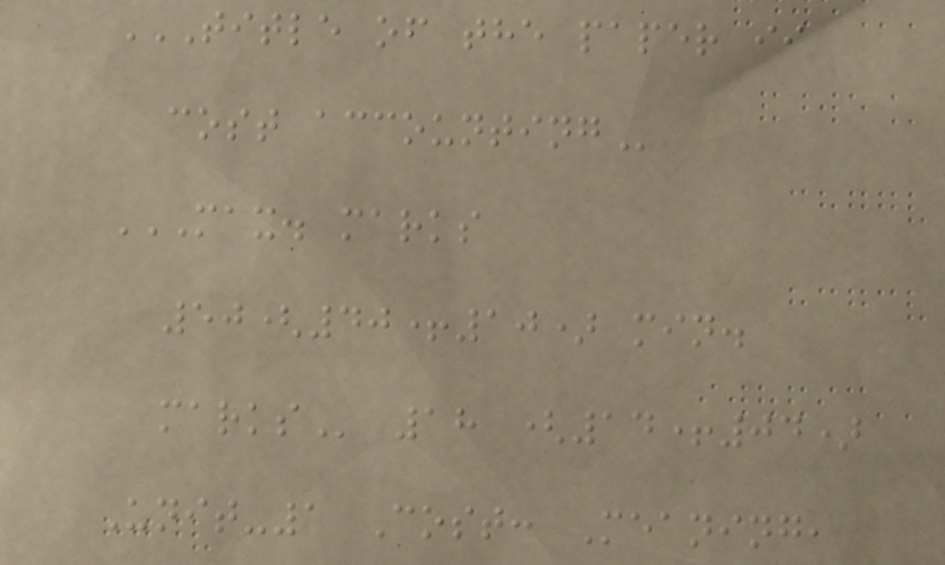TITLE OF THE PAPER II
COST ACCOUNTING
MAX. MARKS
50(40+10) MIN.
MARKS 18 (14+04)
Unit-1 Cost: Meaning,
